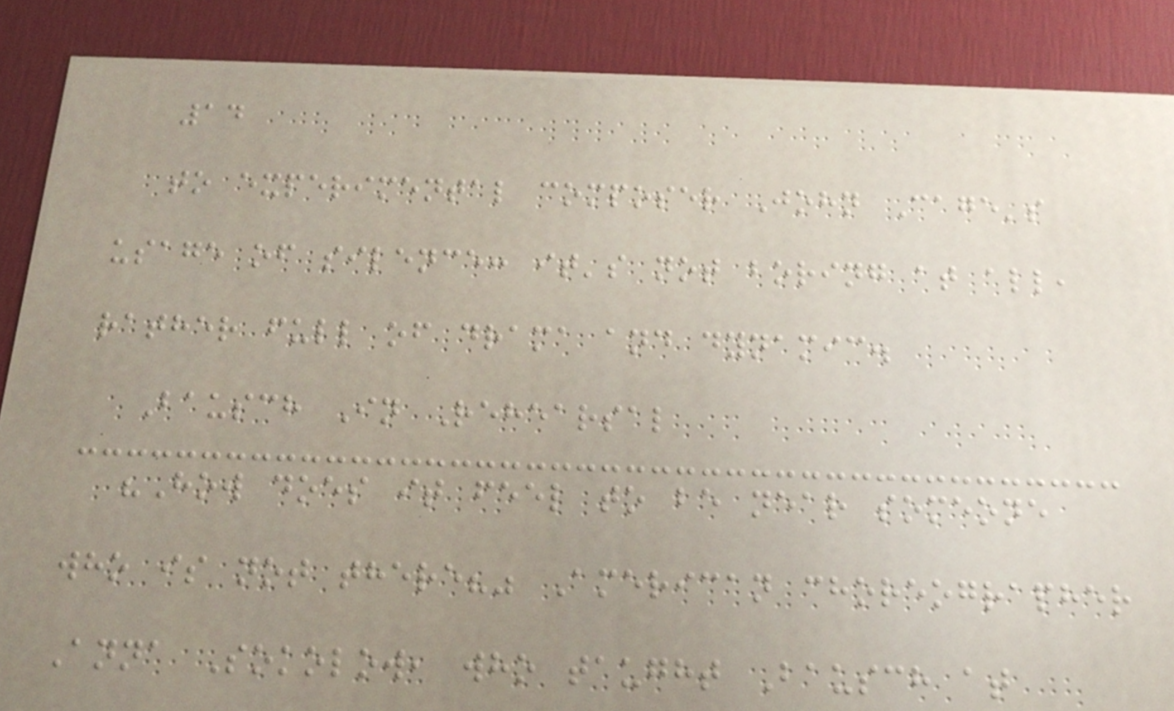14
to experimental composer John Cage's
usage of silence: it's not boring at all,
rather full of drama and dynamic.
Bausch In Rehearsal
"How does it feel to be near someone
who is not there?" American choreographer
Anna Sokolow, who taught Bausch at
